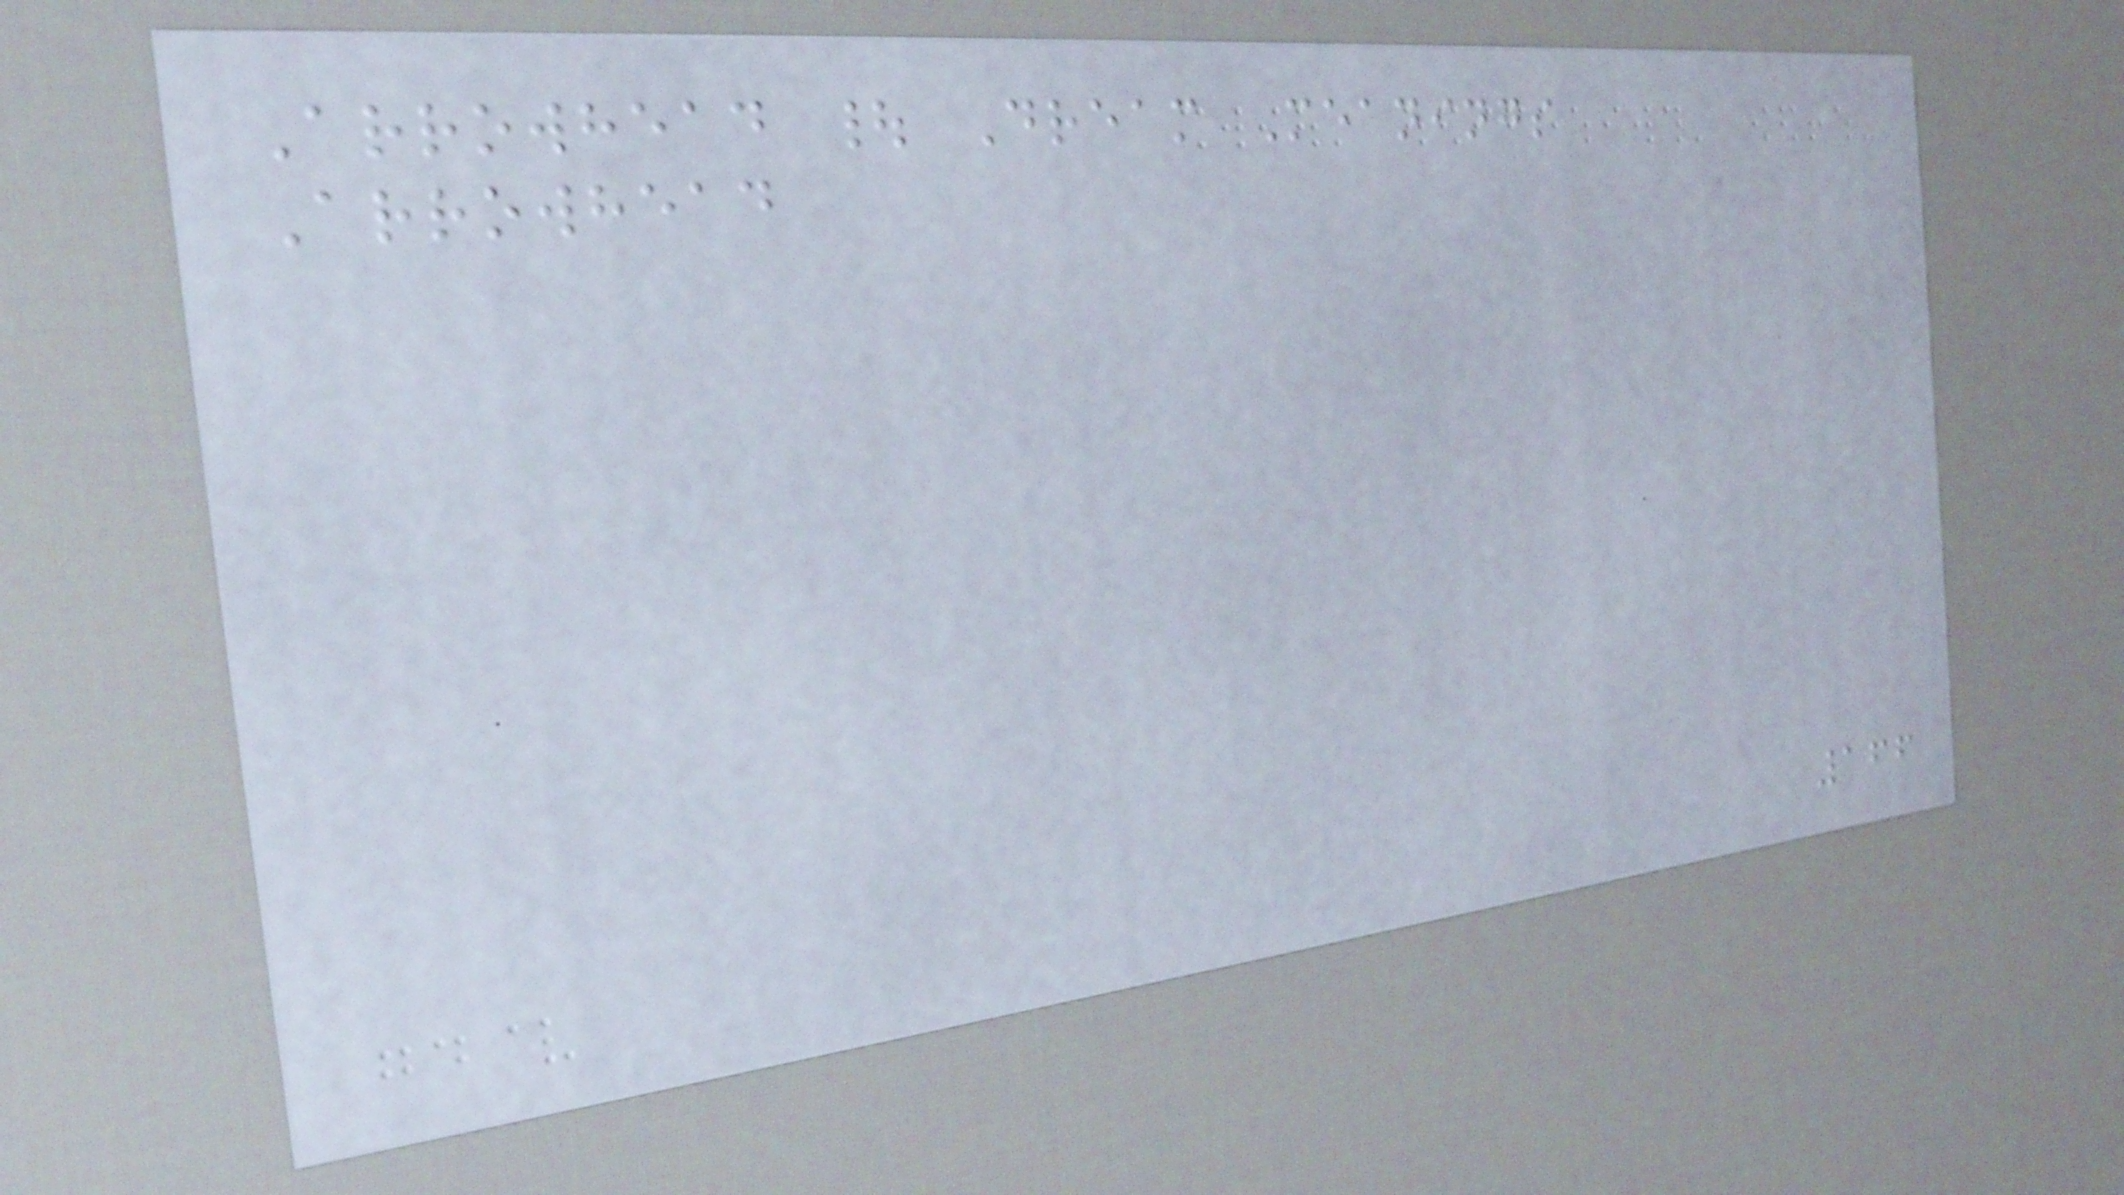Arrowhead | Dream Meanings
Arrowhead
166
